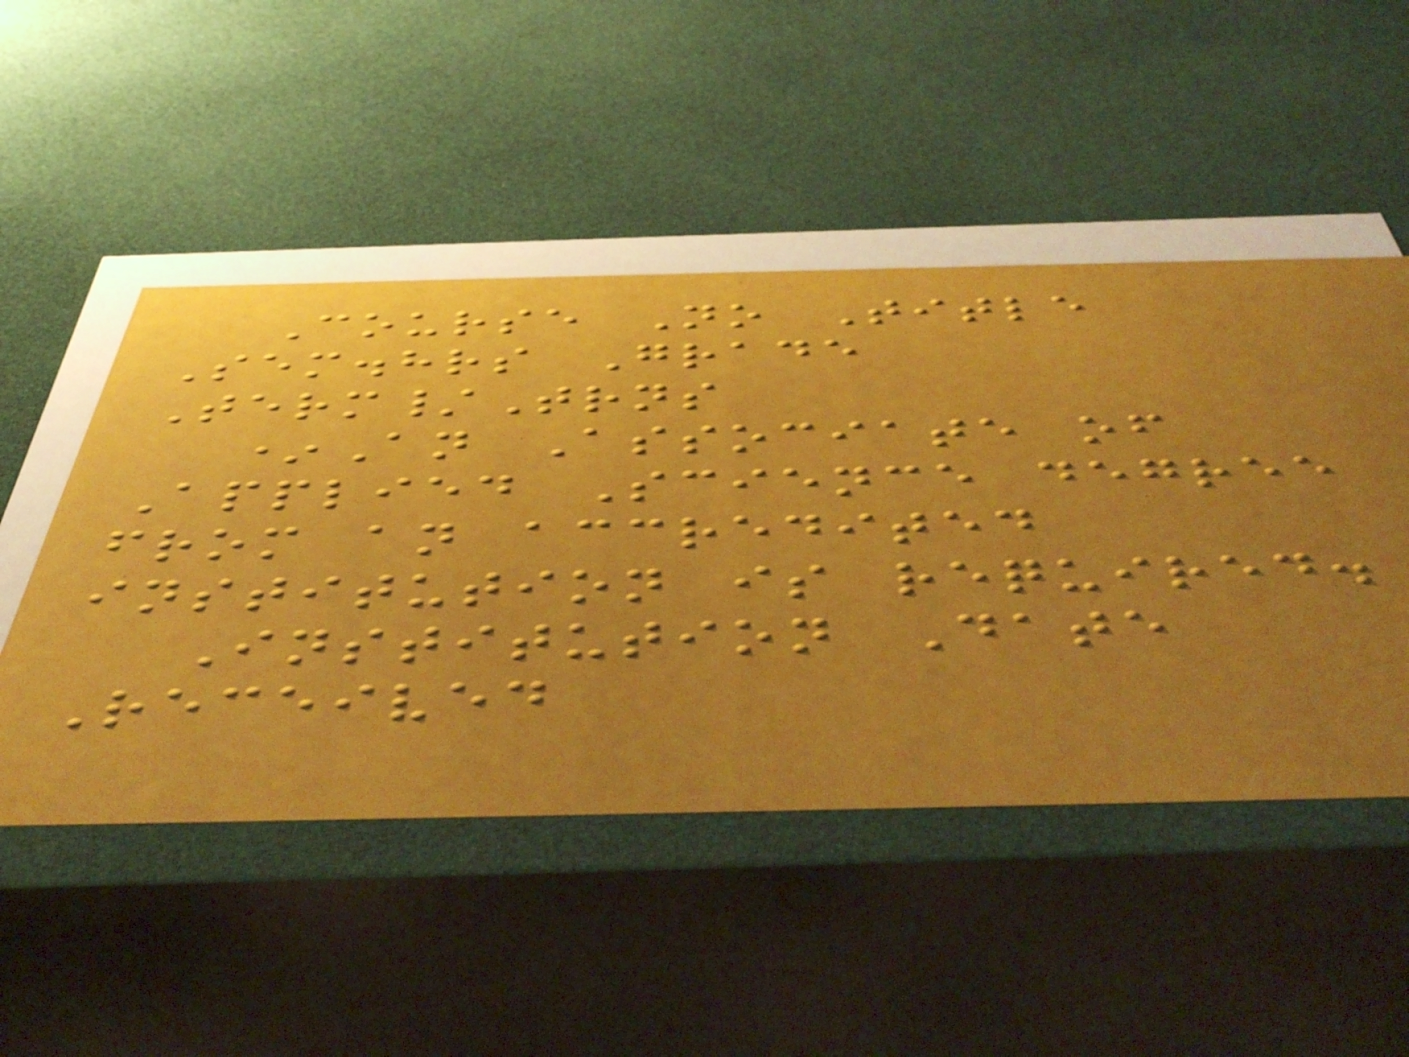Course No Title
Sem.hrs Grade
Term/Trns
*An Associate of
Applied Science degree
from an accredited
institution is required.
Institution Date
Received
